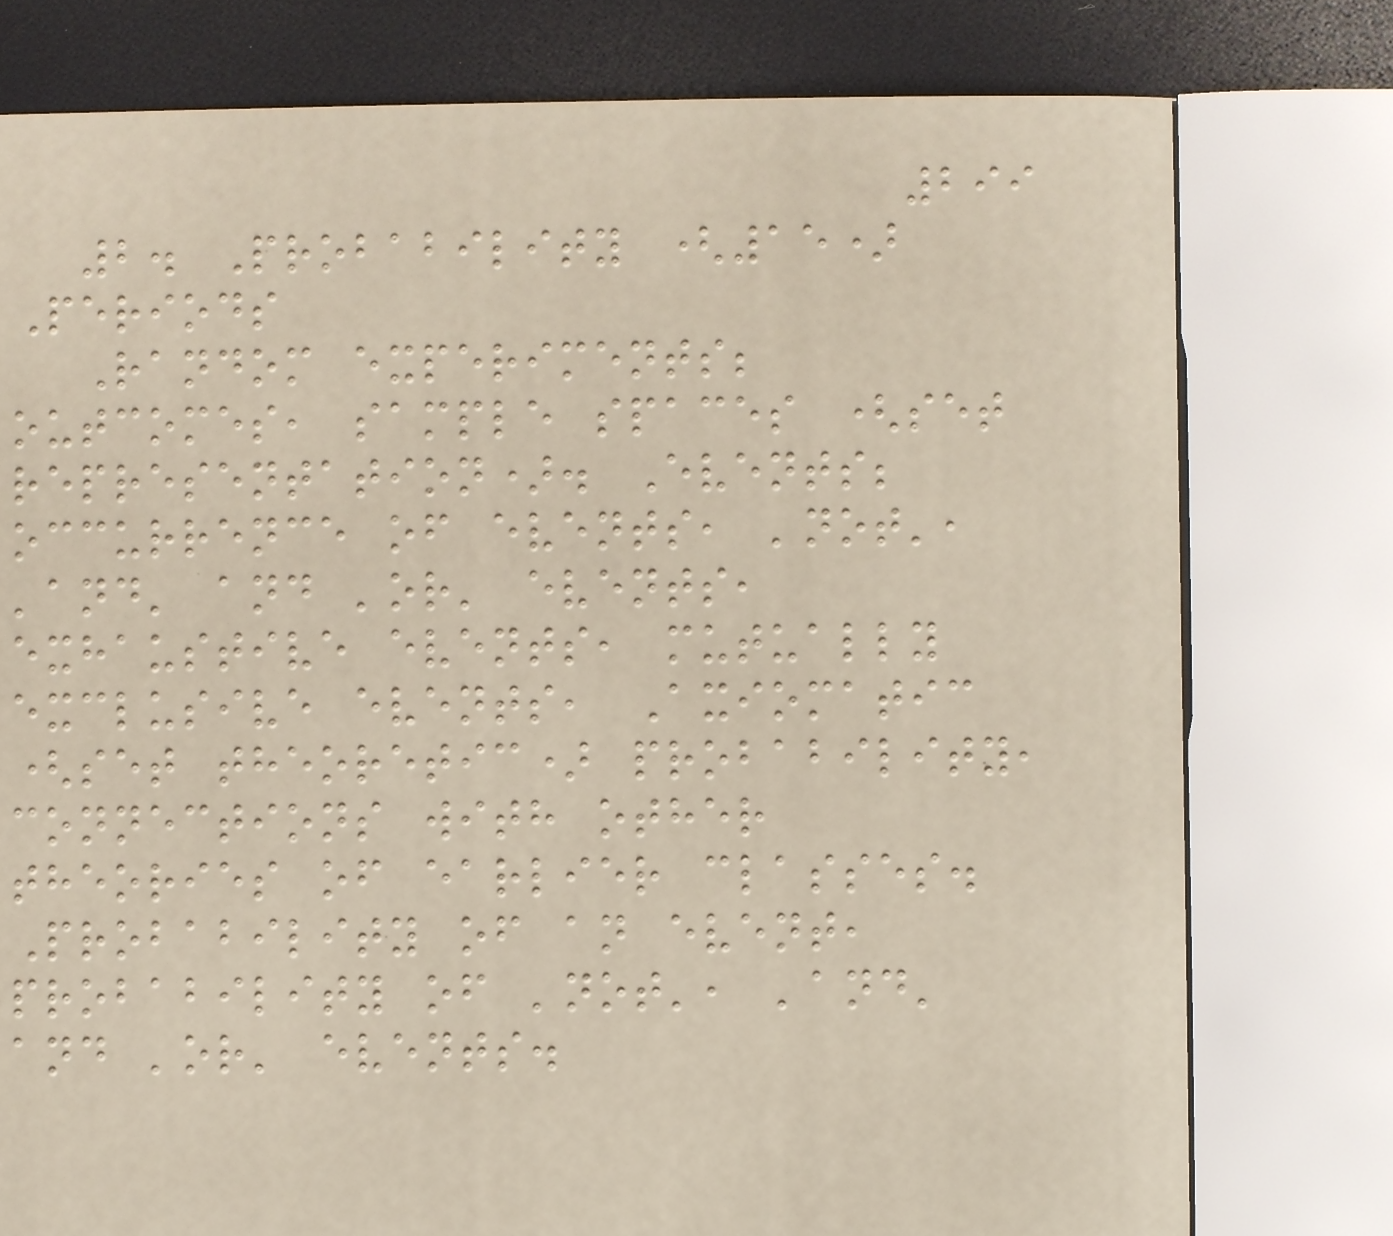299
2. Probability (15)
Periods
Random experiments;
outcomes, sample spaces (set
representation). Events;
occurrence of events, 'not',
'and' and 'or' events,
exhaustive events, mutually
exclusive events, Axiomatic
(set theoretic) probability,
connections with other
theories of earlier classes.
Probability of an event,
probability of 'not', 'and'
and 'or' events.
